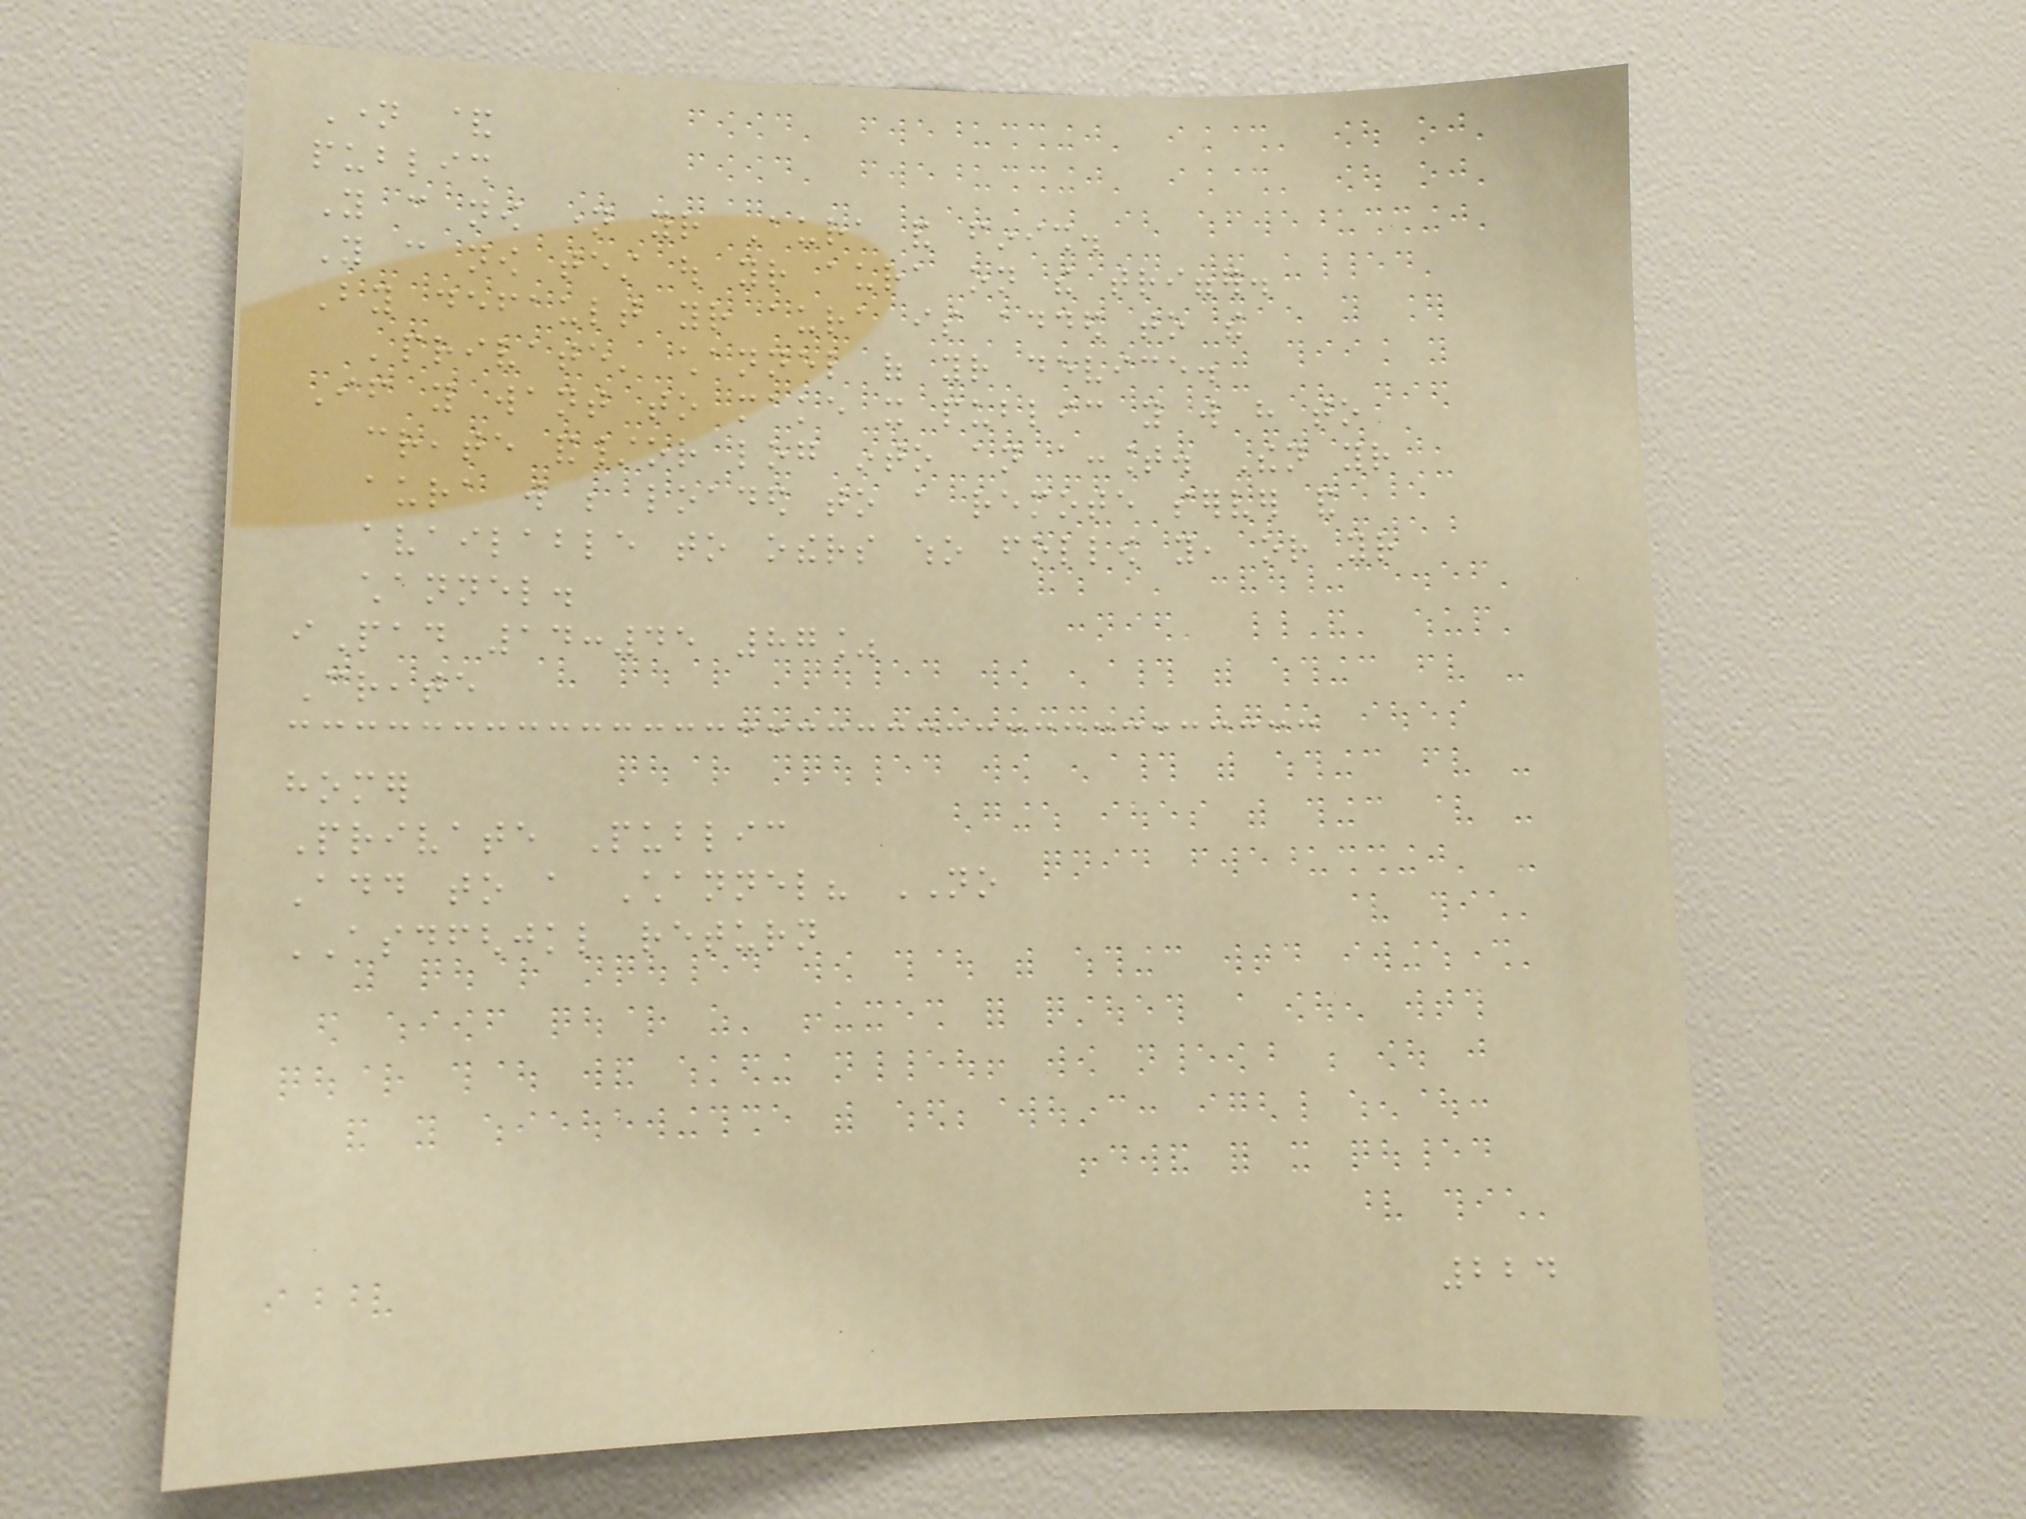Name &
publish
You can now name your Aura and finish.
You can now test out your aura on the trigger.
By default your aura is added to the
'private' channel of your device.
If you want to make it public you will have to
create and/or log into an account. Then your
aura will be loaded to a remote server and
available to others who follow you, or your
channel.
iPad 14:45 87%
Create
homer
Private Public
Add to a Channel? NO
ASDFGHJKL return
224
